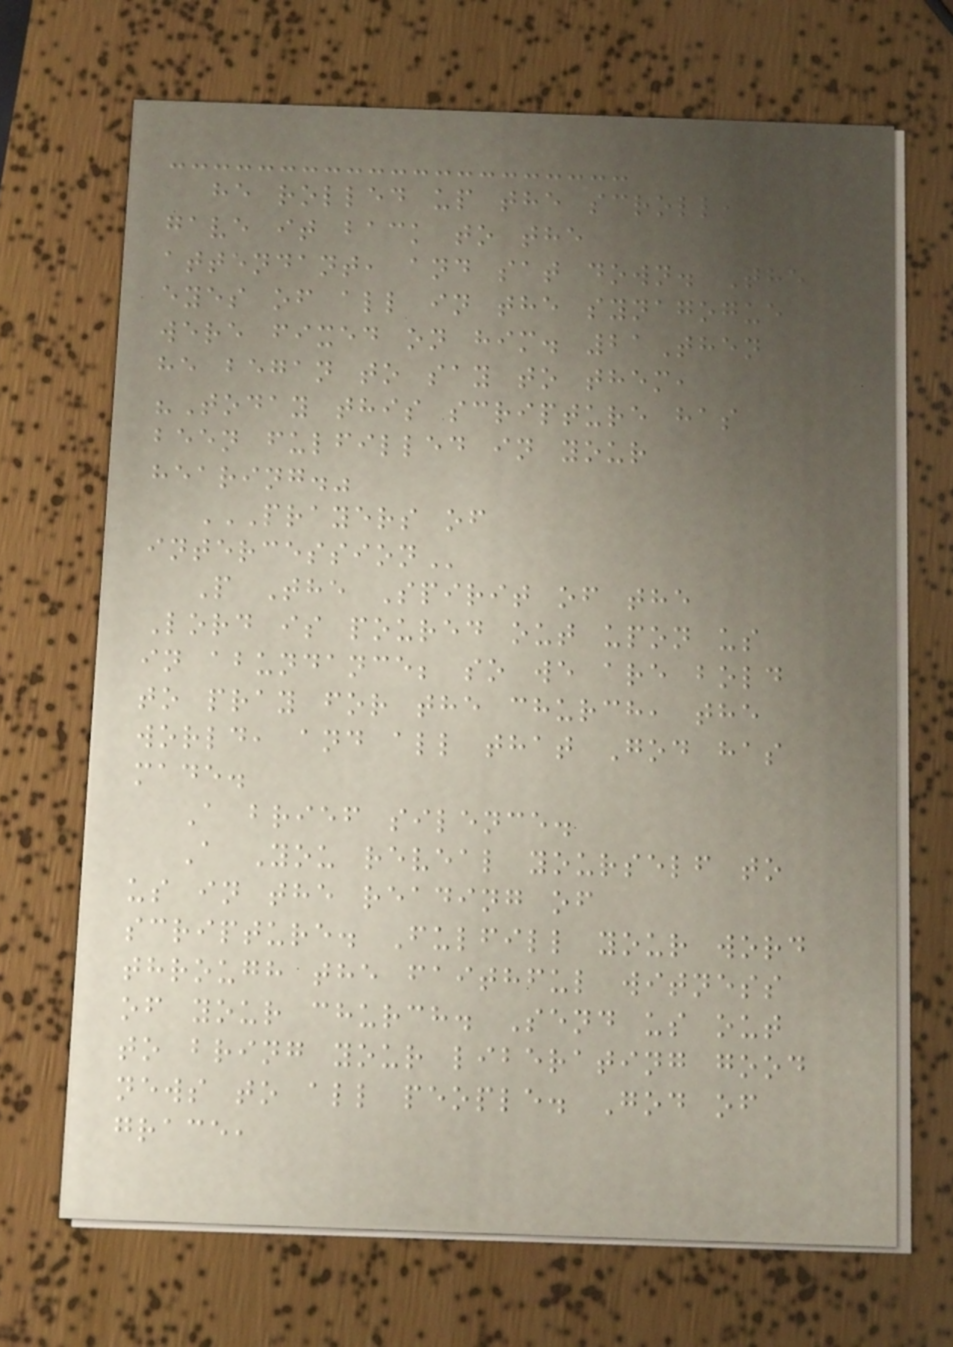he rolled up the scroll,
gave it back to the
attendant, and sat down. The
eyes of all in the synagogue
were fixed on him. 21Then
he began to say to them,
"Today this scripture has
been fulfilled in your
hearing."
PRAYERS OF
INTERCESSION
P The Spirit of the
Lord is poured out upon us
in abundance; so we are bold
to pray for the church, the
world, and all that God has
made.
A brief silence.
A You reveal yourself to
us in the reading of
scripture. Fulfill your word
through the faithful witness
of your church. Send us out
to bring your liberating good
news to all people. God of
grace,
